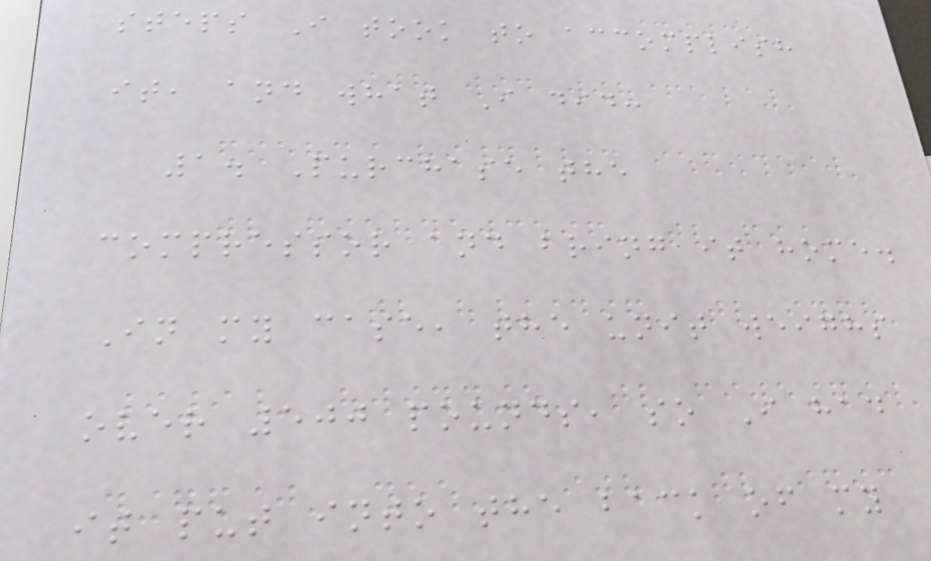steps I took to accomplish
it, and what I did:
1. Purchase the
compressor and bring it home.
In my case, the unit weighs
over 500 pounds, so I had
it put into the back of my
